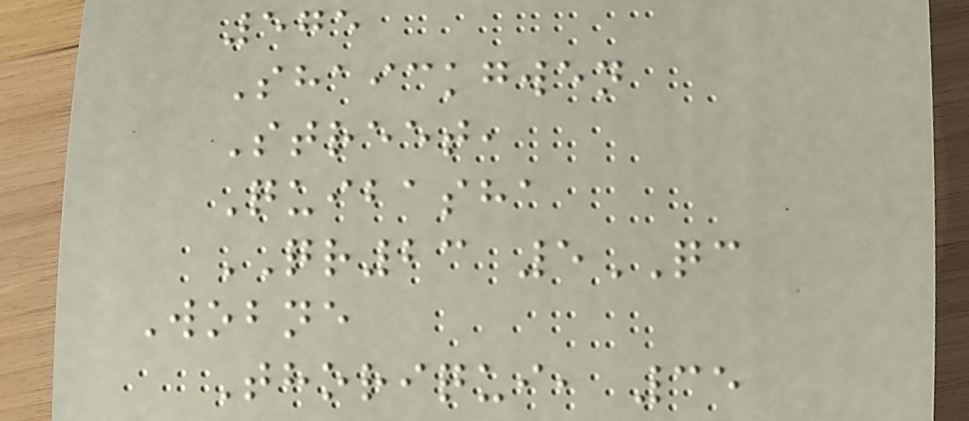575
Shaickgwen
Street,
Quibasha
QR23 5QC
Wobne
Thoriqui, 35
